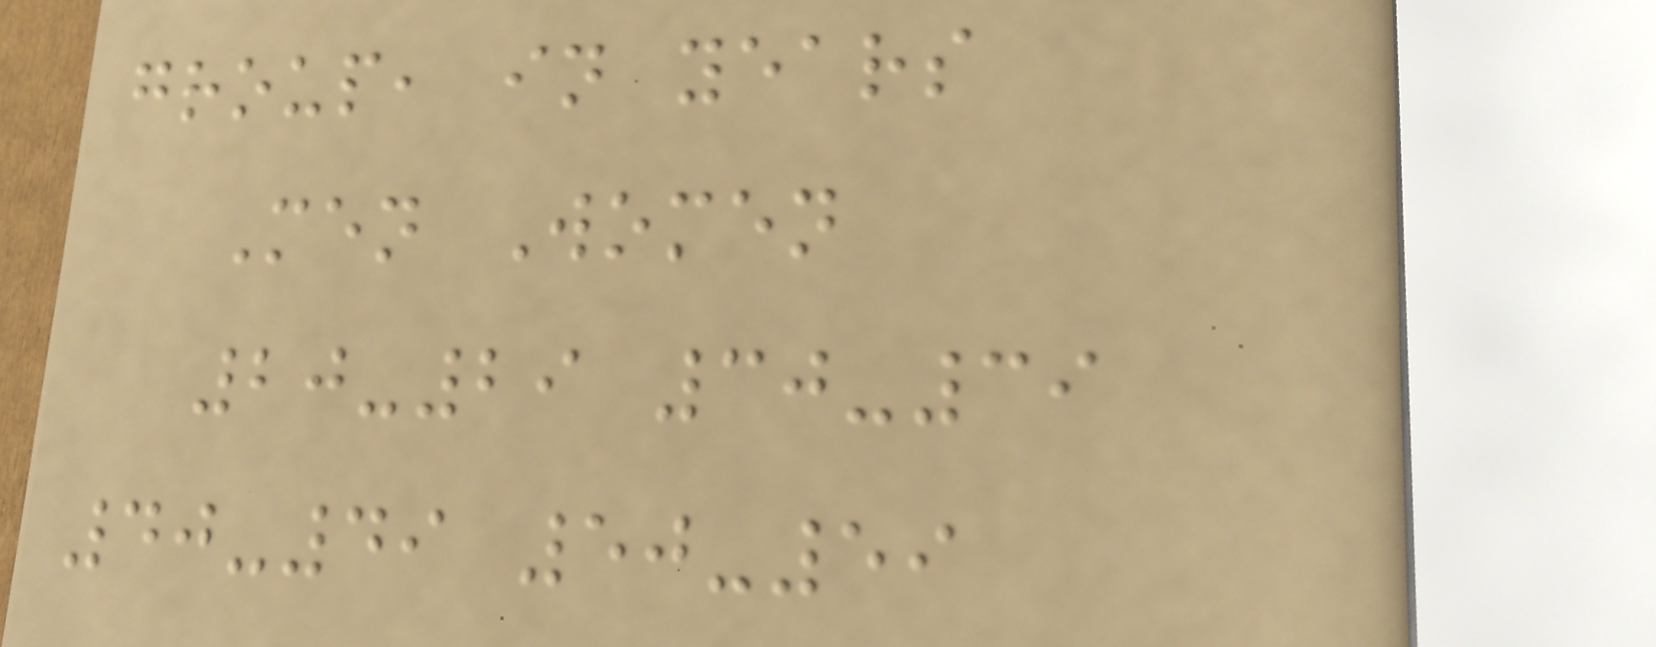group, in years
Men Women
20-29 30-39
40-49 50-59
